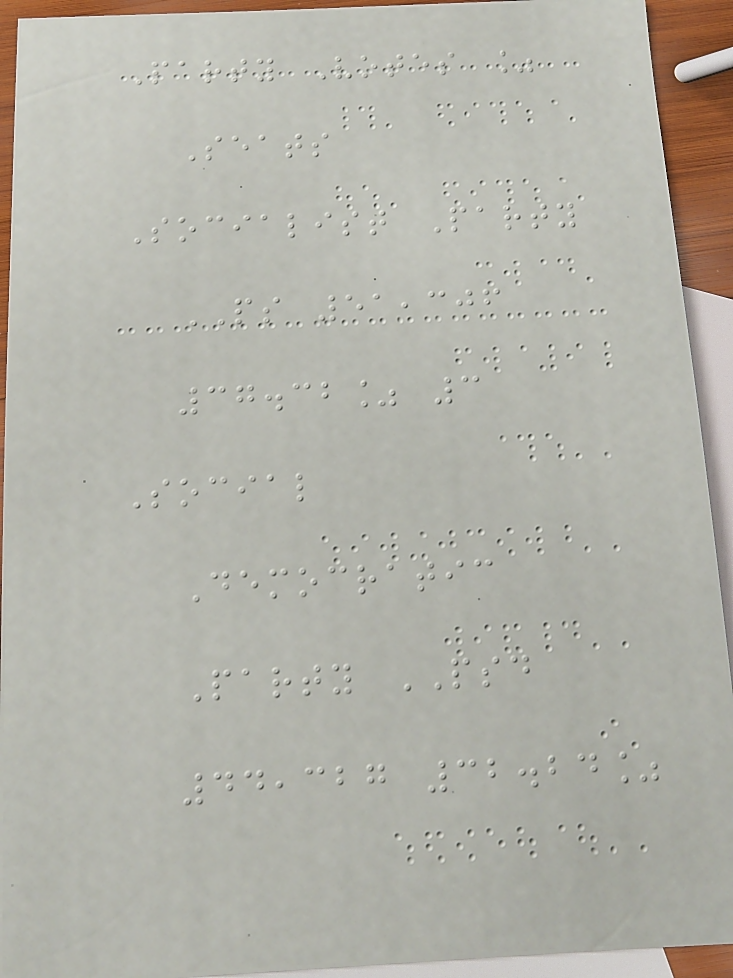Party Votes %
Seats
Socialist Party
PS 51,306
37.32% 3
Social
Democratic
Party PSD
44,327 32.24%
